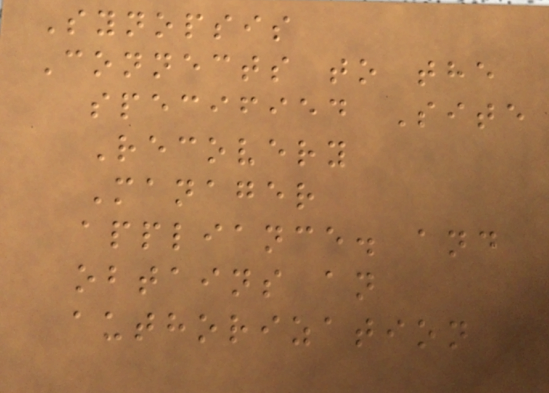Synopsis
Connects to the
specified Site
Recovery
Manager
appliance. and
obtains an
authorization
